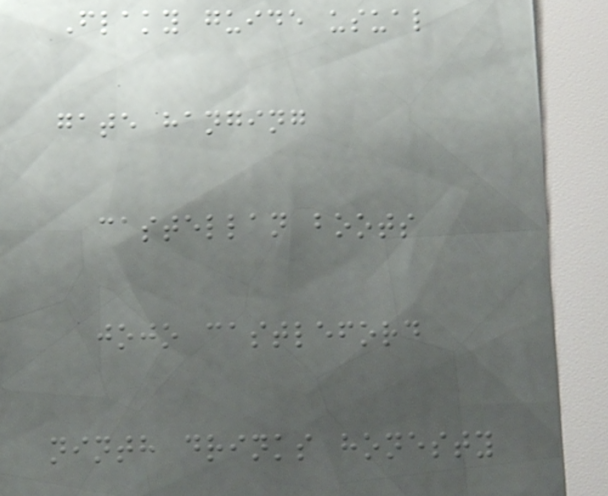Flaky guide usual
gate hanging
castellan boots
jojo castleford
ninth drinks honesty
